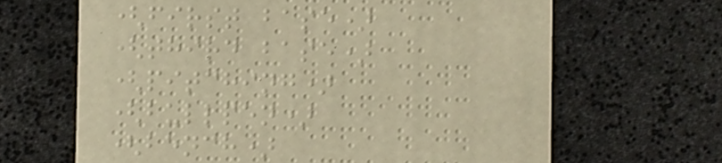(first base)
(third base)
(pitching)
(bullpen)
(bench)
